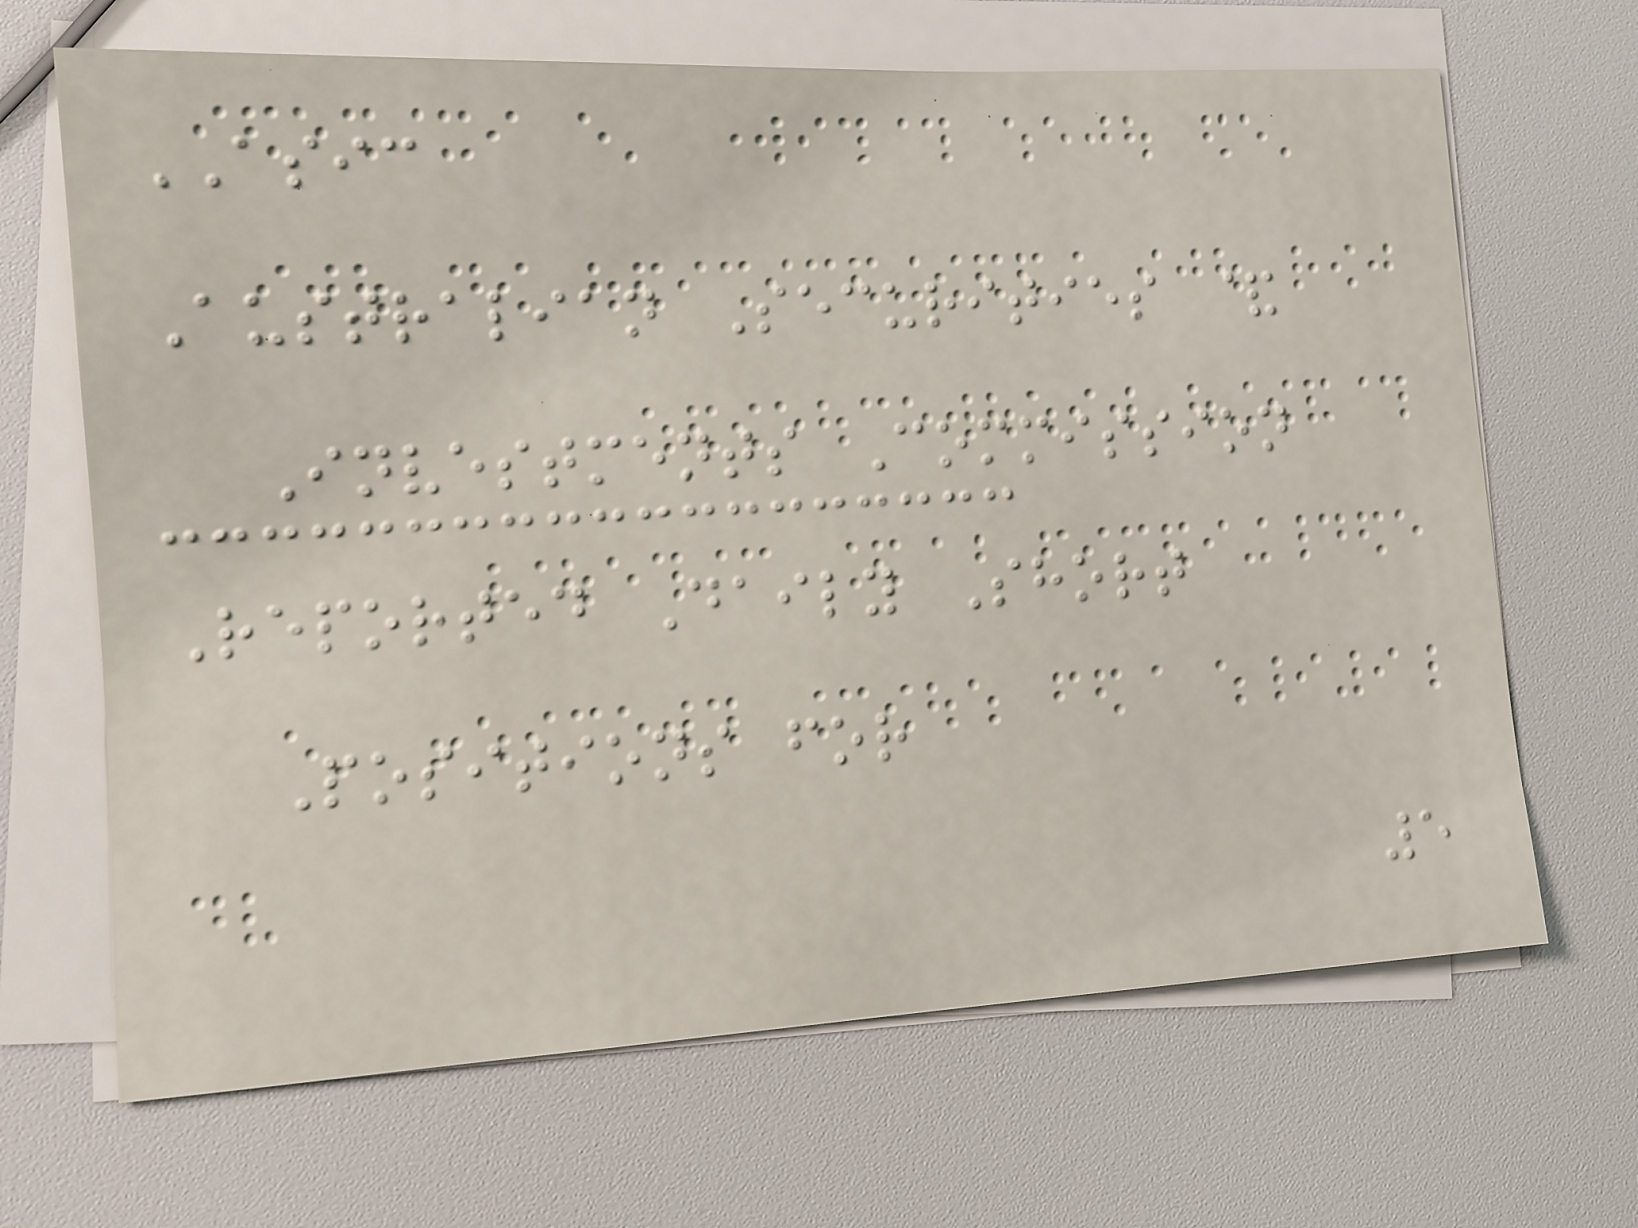ASIC
Australian Securities &
Investments Commission
Reported Daily Short
Positions for
5
